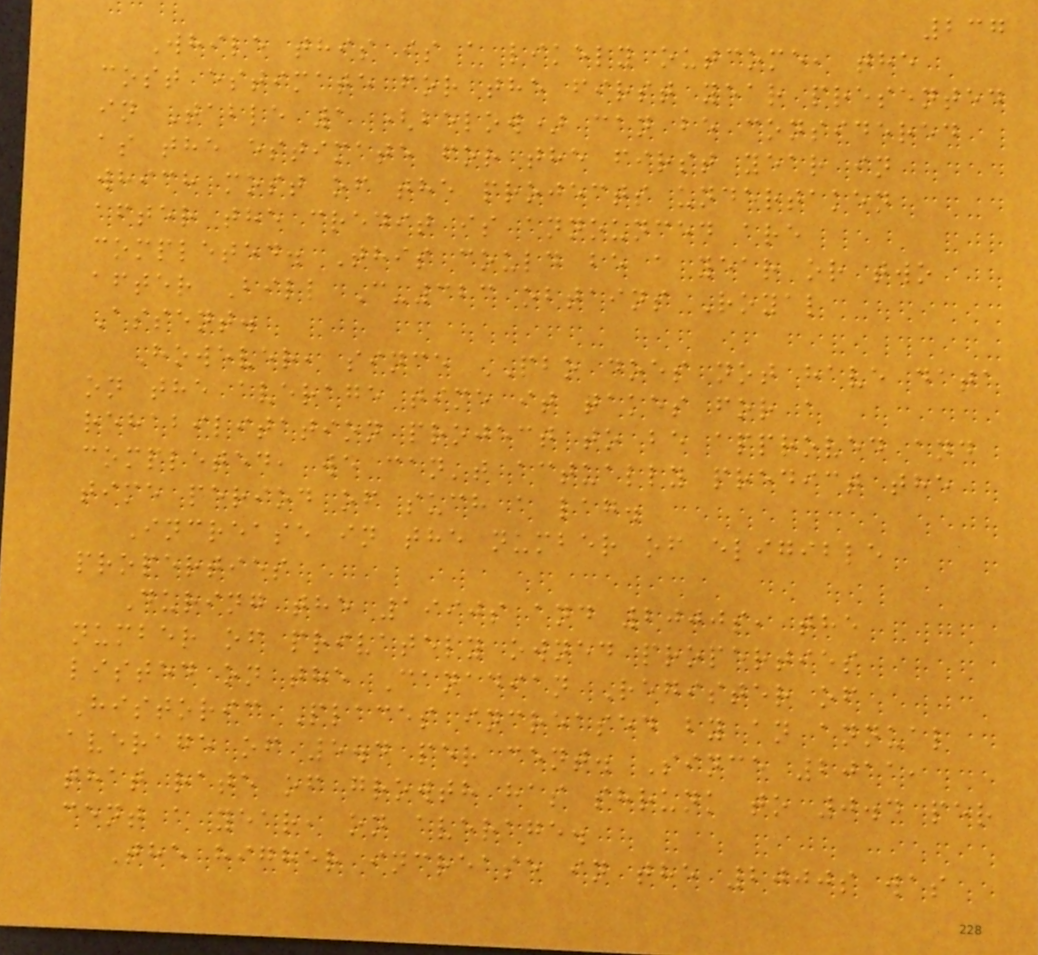237
While this is a likely outcome, the
cost estimate for the first year presented
in Table 1 (below) can be considered
as the estimate for the first year in
which most of the projects undertaken
after the credit is announced are
completed. This could be a year or two
after Bill C-323 obtains Royal
Assent.
However, since PBO does not have data
on the average time it takes for a
rehabilitation project to be approved and
completed, we can't actually predict the
time period of such a lag.
Increase in the number of eligible
properties
During the 1990s and 2000s, the
number of privately owned properties
listed on the Canadian Register of
Historic Places increased by an annual
average of 5.4 per cent. Since 2011,
that rate of growth has shrunk to 0.4 per
cent a year, on average.
The higher increase in the 2000s was
